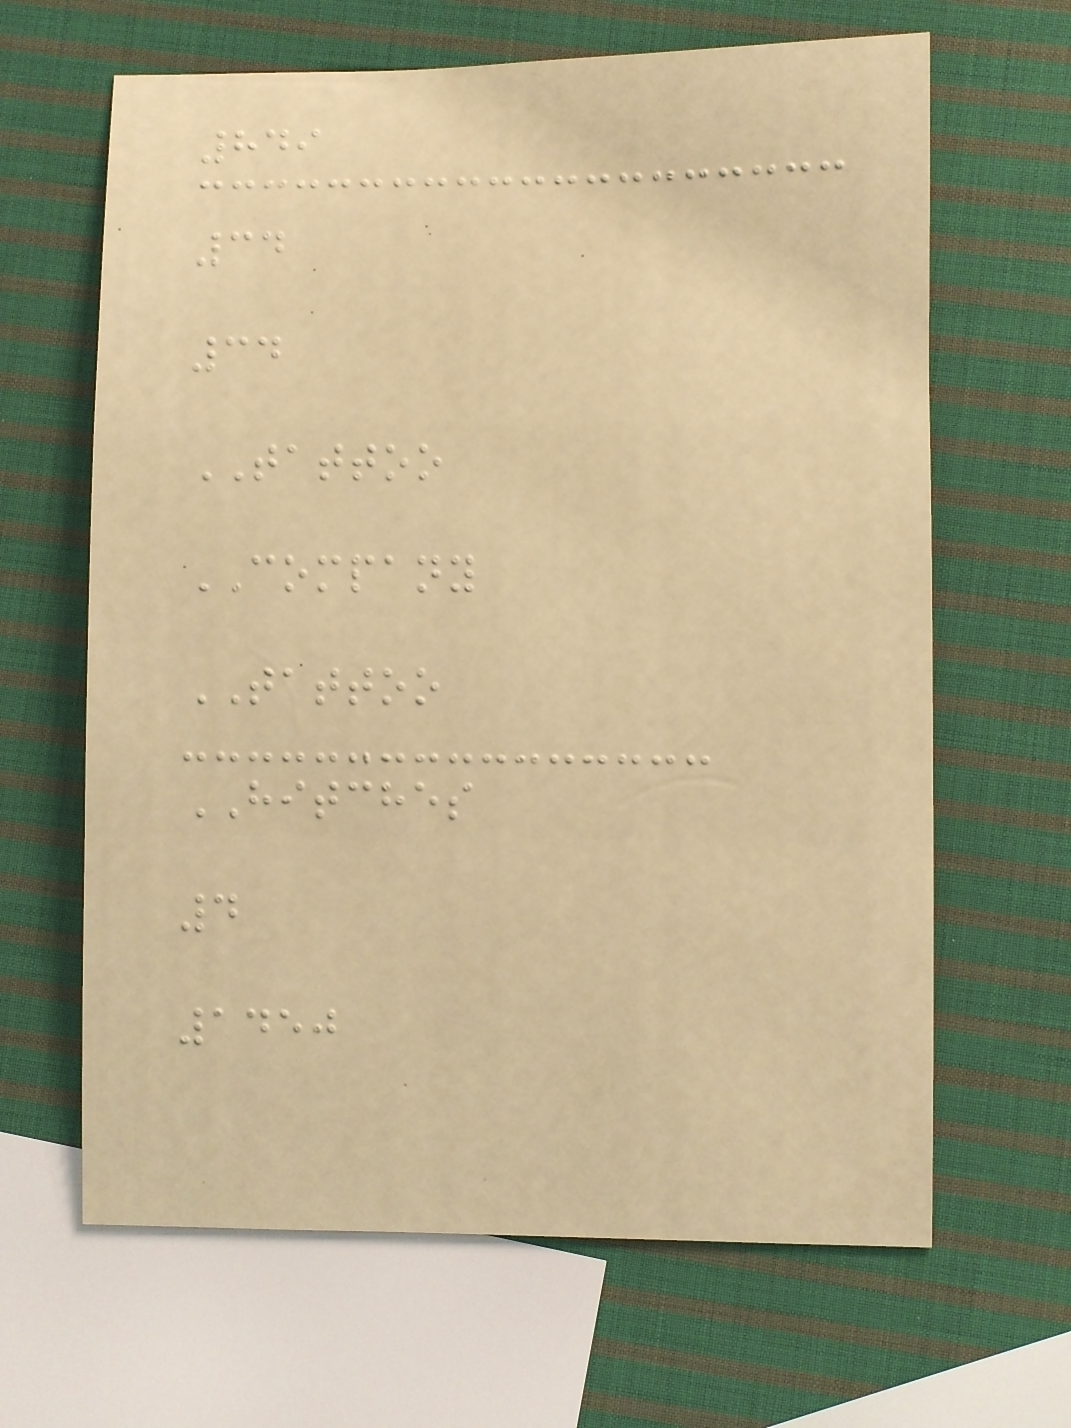849
34
34
TATTOO
COMPANY
TATTOO
HITCHES
4
1450
